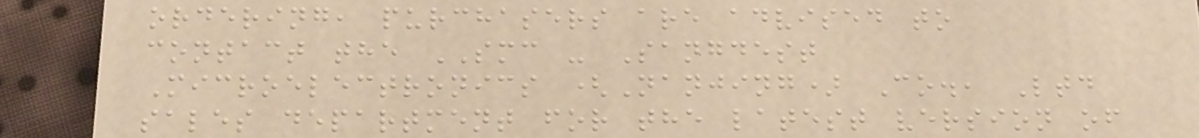ordering, purchasers are advised to
contact the SMC - Sangdest
Microelectronics (Nanjing) Co., Ltd
sales department for the latest version of
